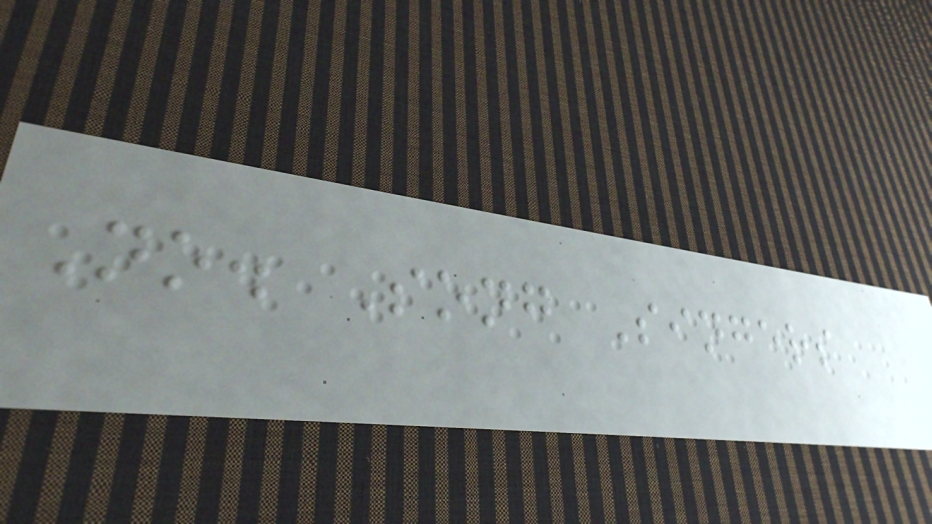No. Song Singers
